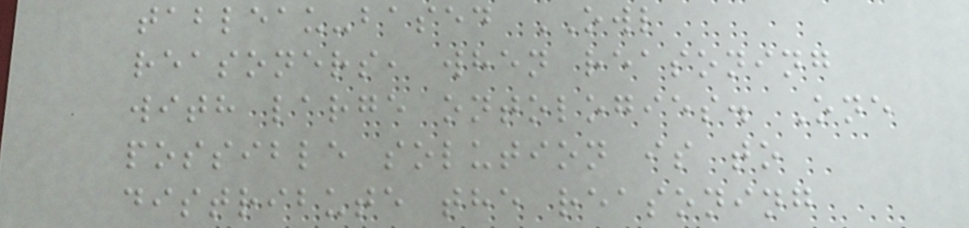tableau-based OWL
reasoners, when reasoning
with large ontologies. One
possible solution is to
distribute the reasoning
